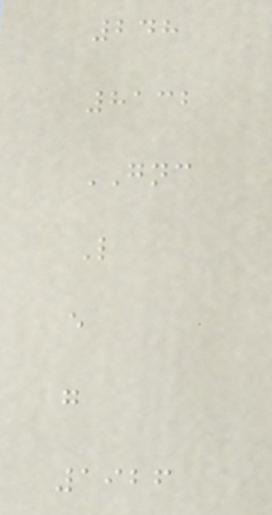248
8132
GNC
L
e
g
1926
